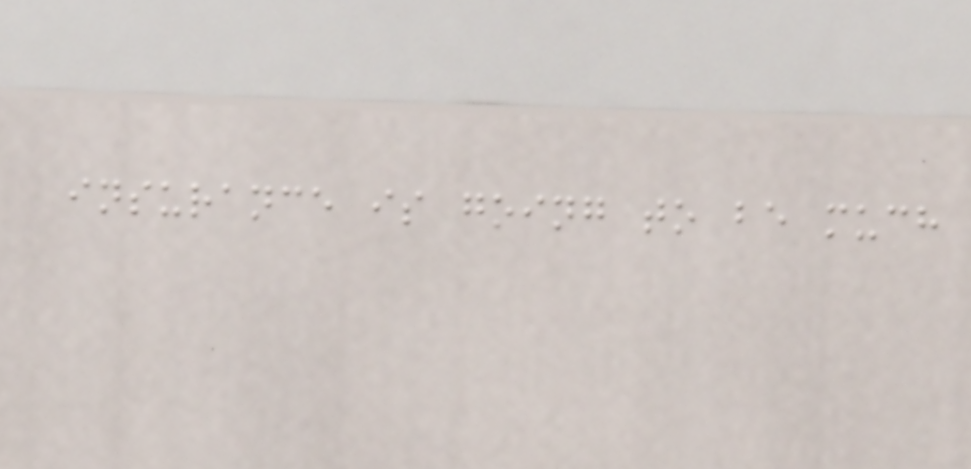insurance is going to be much
